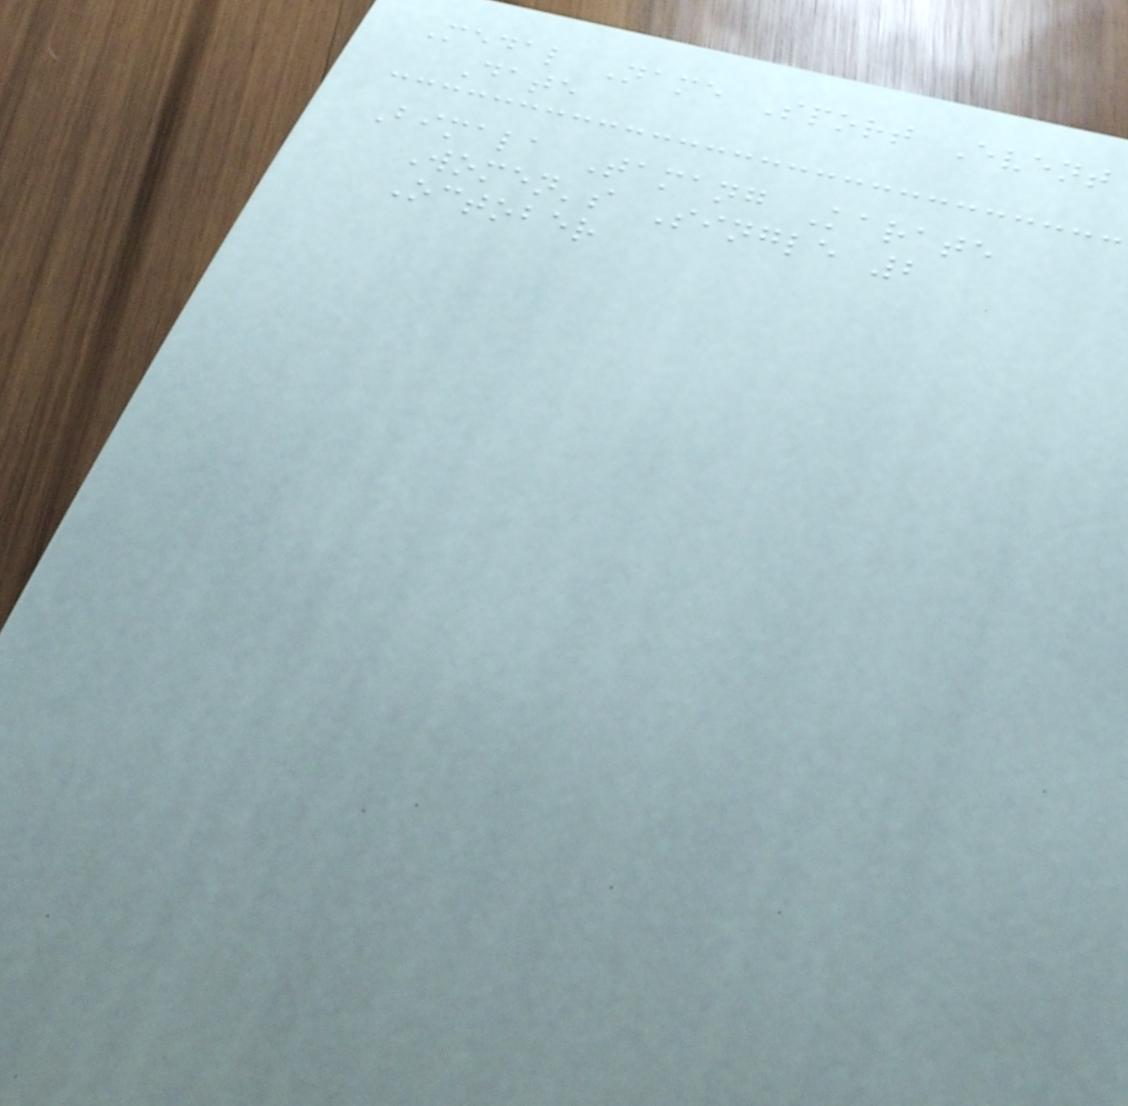Medal Name Sport Event
Date
Bimala Tamang Karate
Women's Single 2
October
